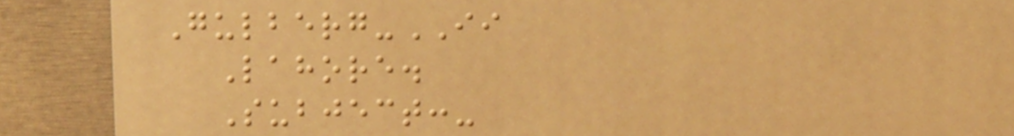Gulberg-II
Lahore.
Subject:-
